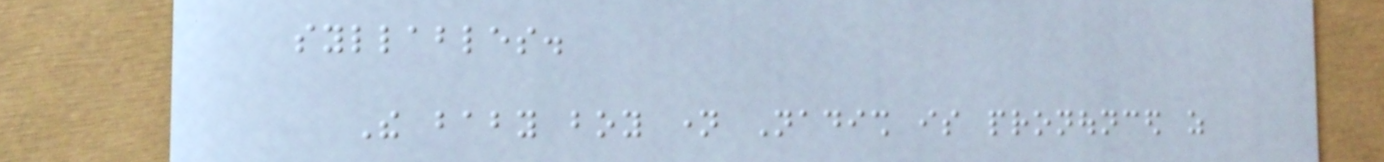syllables.
The baby boy name Nadish is pronounced as
